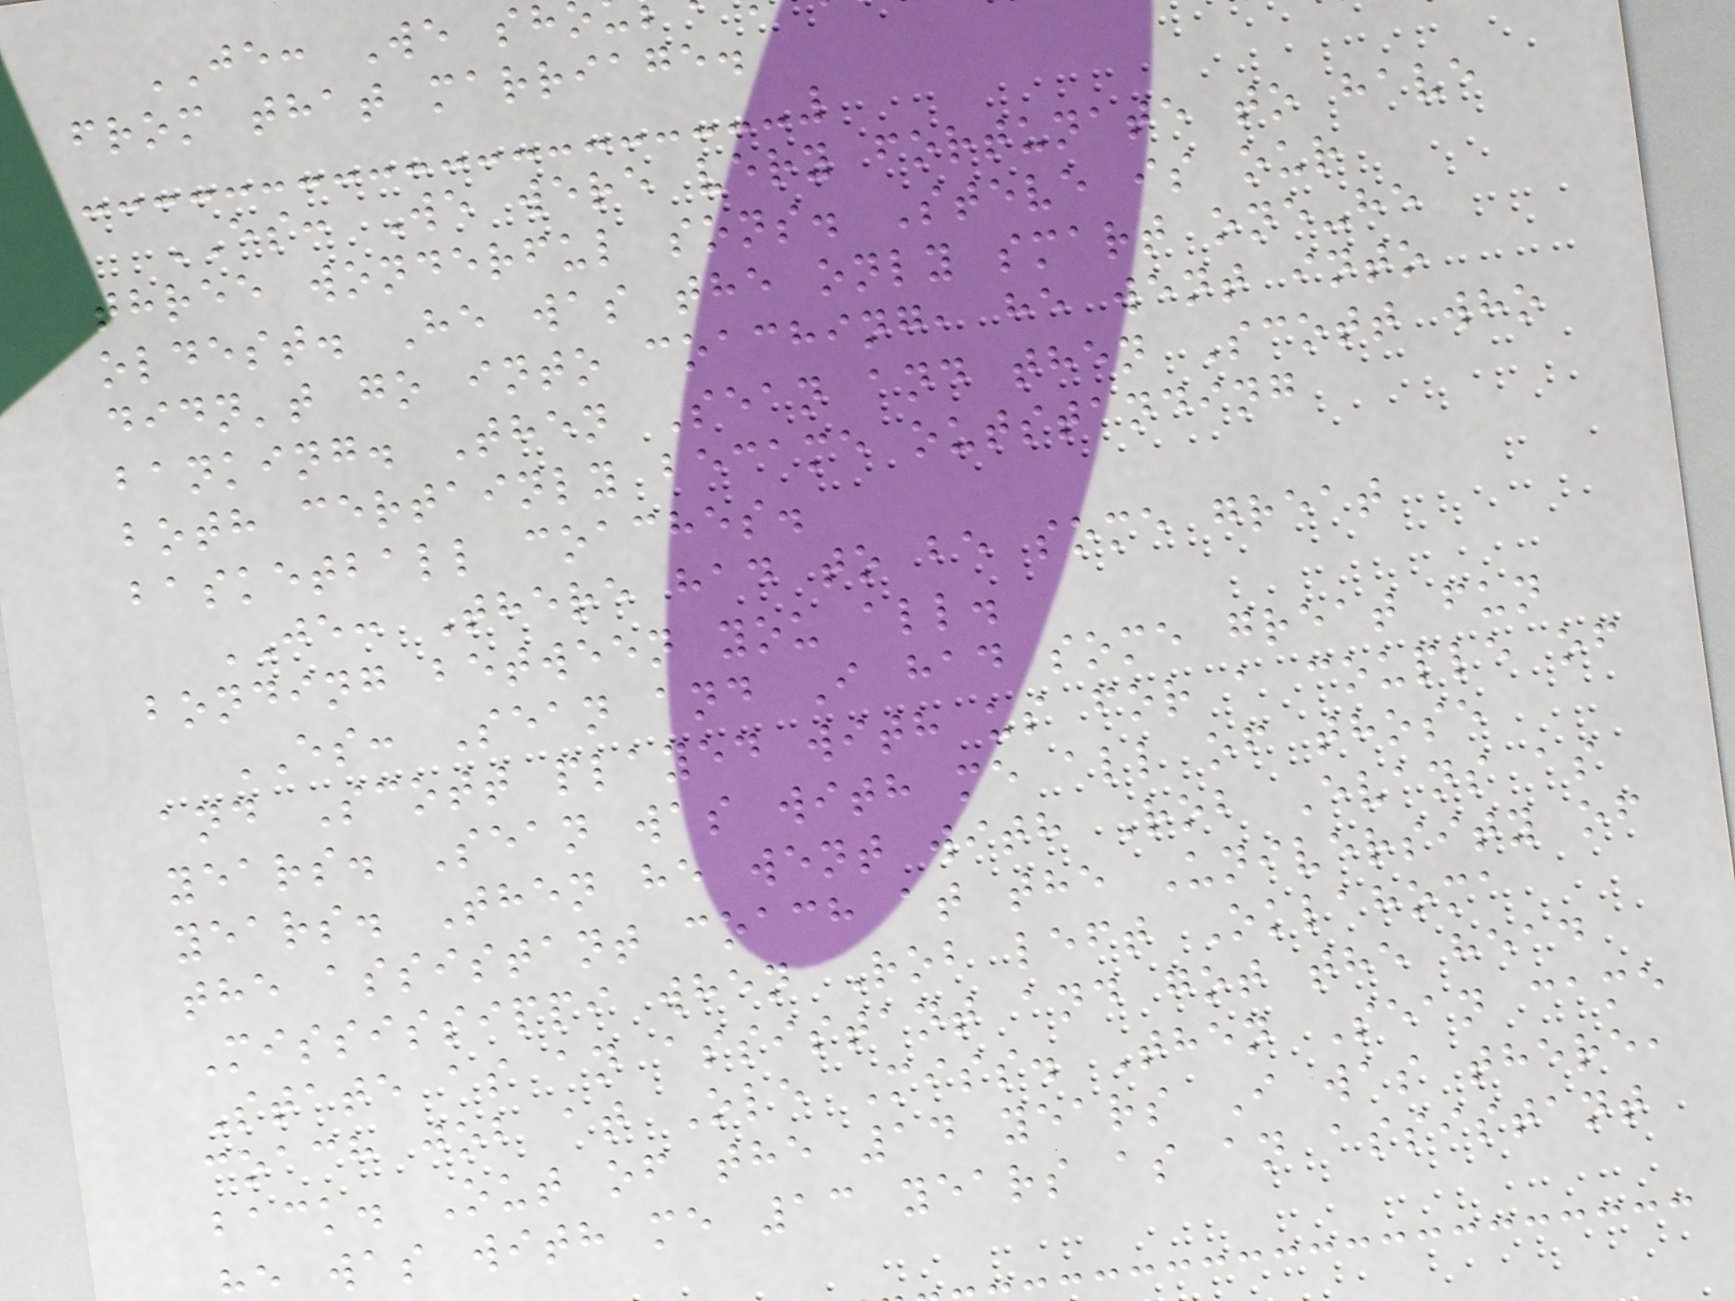JE: We sh
from that marriage.
ES: We were very fortunate to have
three wonderful sons. Steve is our
oldest. He was the only smart one-he
didn't go into coaching, he went into
banking. Then Sean and then Scott who
both certainly became outstanding
basketball coaches.
JE: There had to be some great
bonding between you all.
ES: Sean and I had some great fun
and Scott played with us for a couple of
years. Sean was with me all of those
years. Then he went with Rob Evans as
the assistant coach at the University of
Mississippi when Rob left Oklahoma
State as an assistant and got the head
coach job at Ole Miss. Then Sean came
back. Out of the 14 years I was there,
was with me 13 years as an assistant
